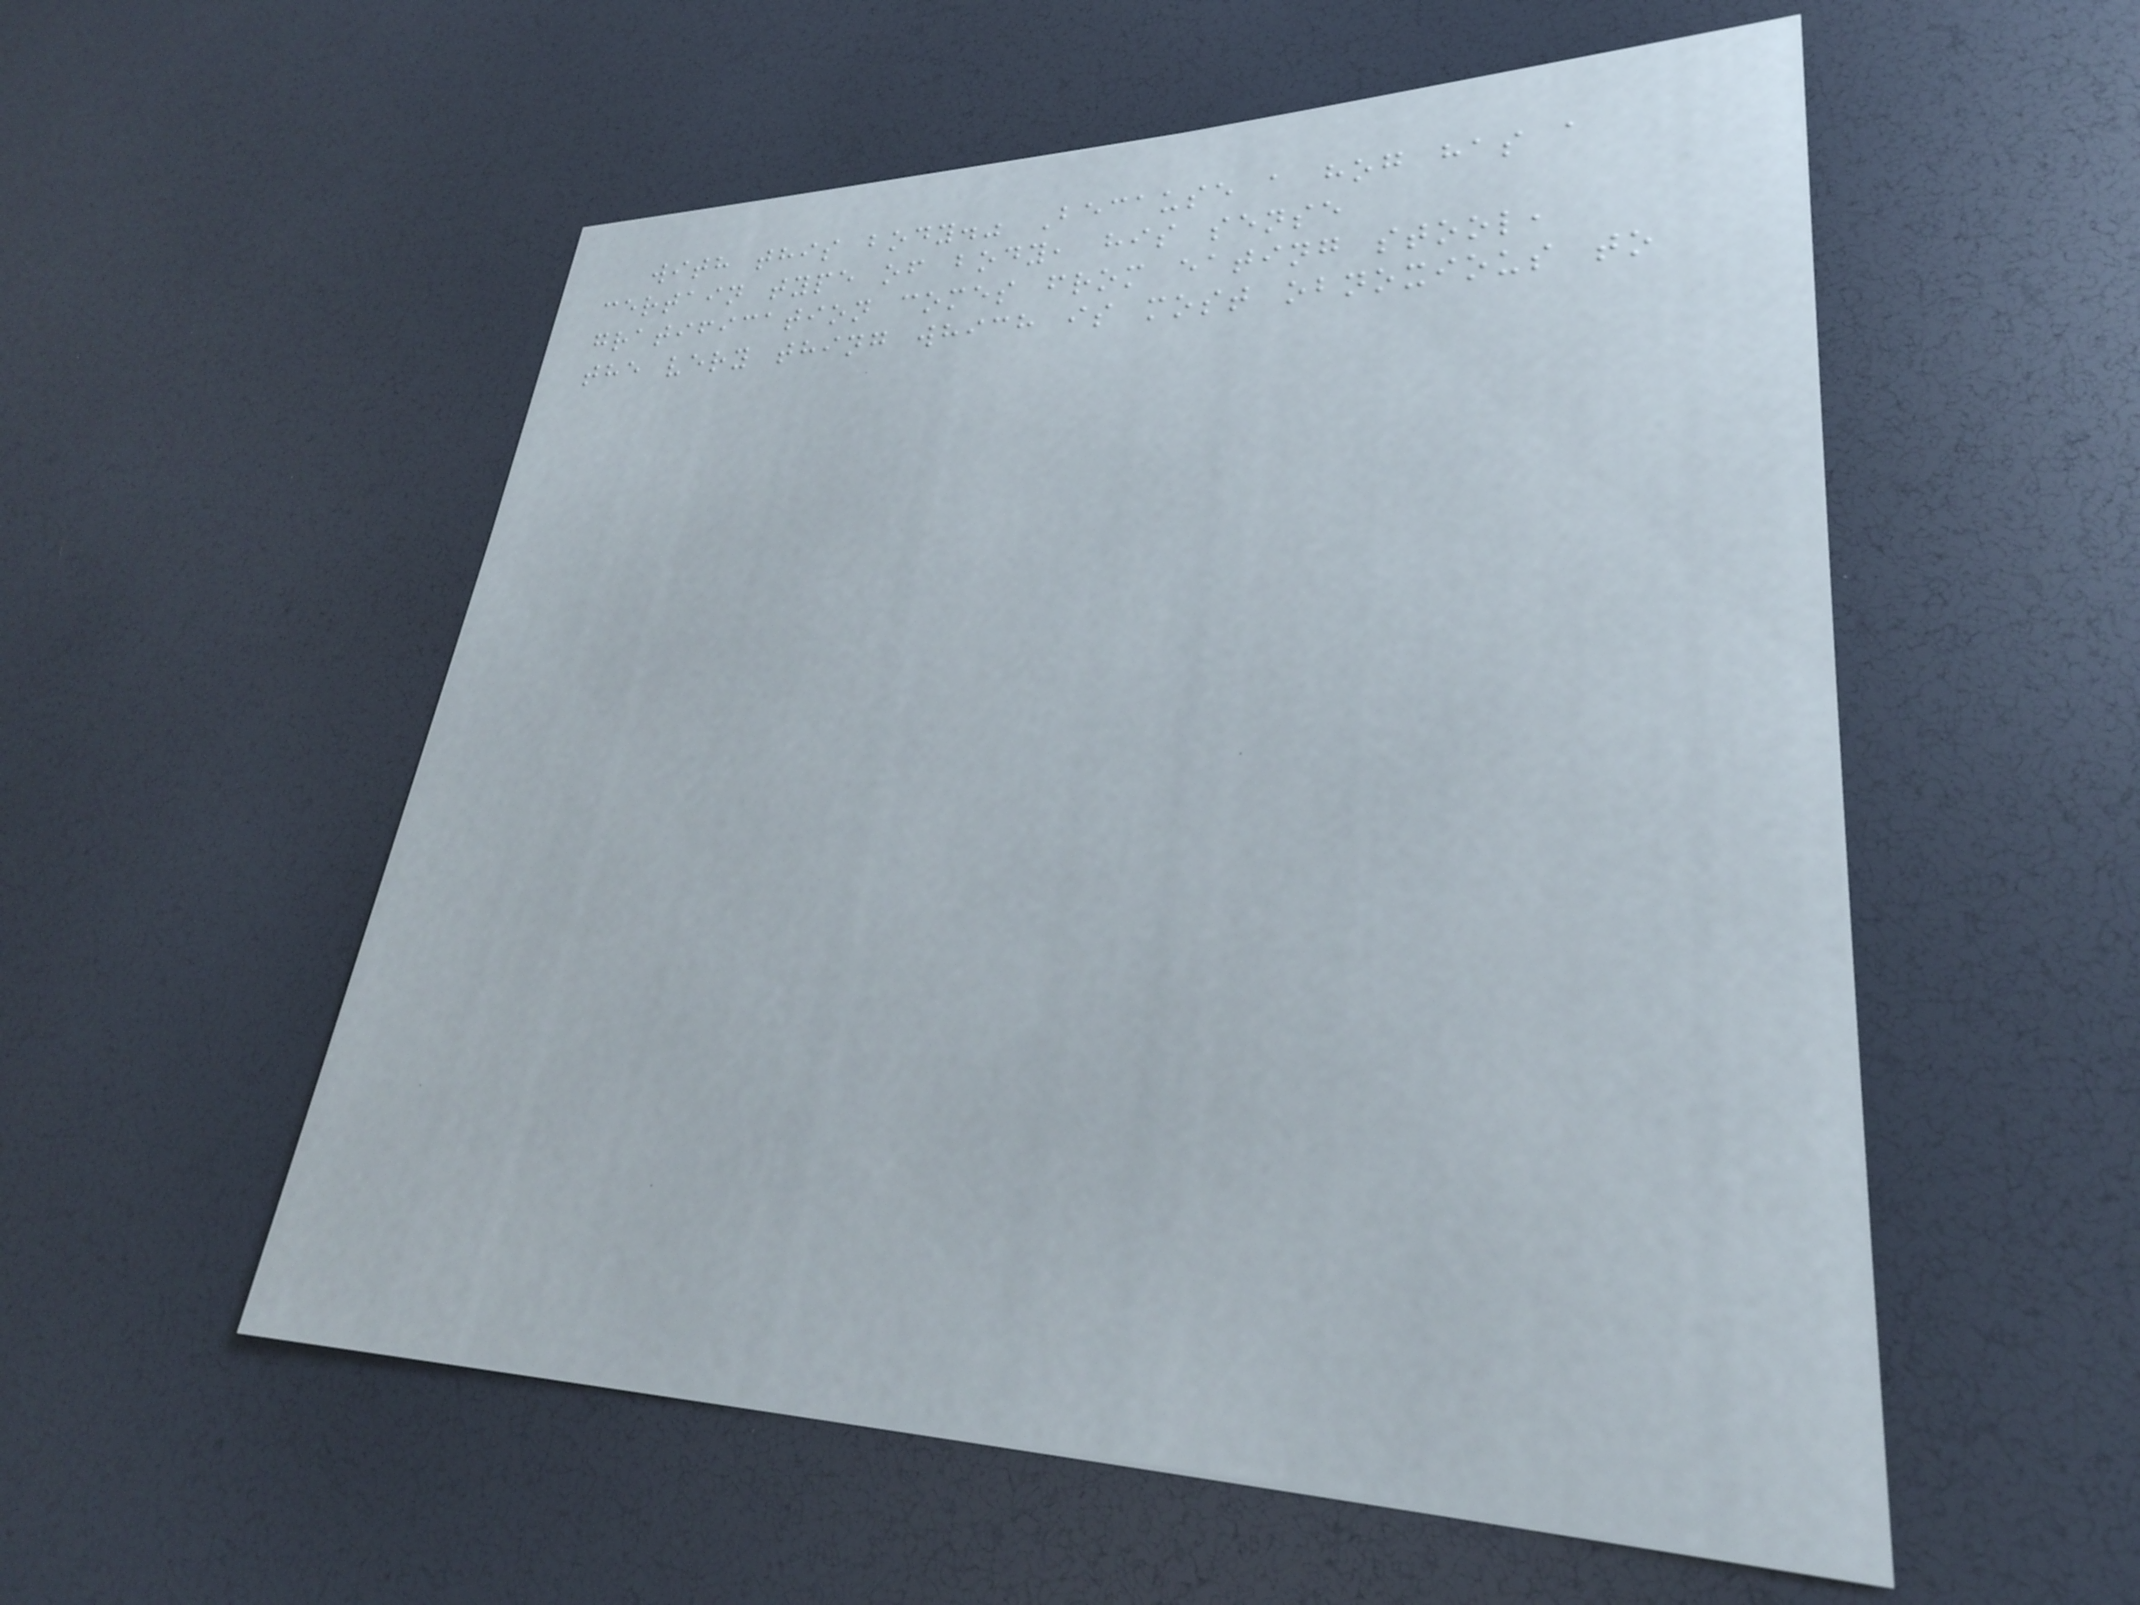with this body." Because a hog has a
certain type of body, his sense
gratification comes from eating stool,
the very thing which is most obnoxious to
